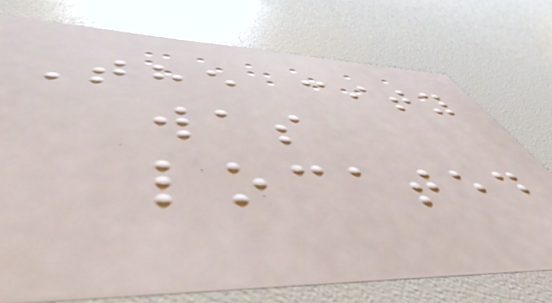The city
was
located
